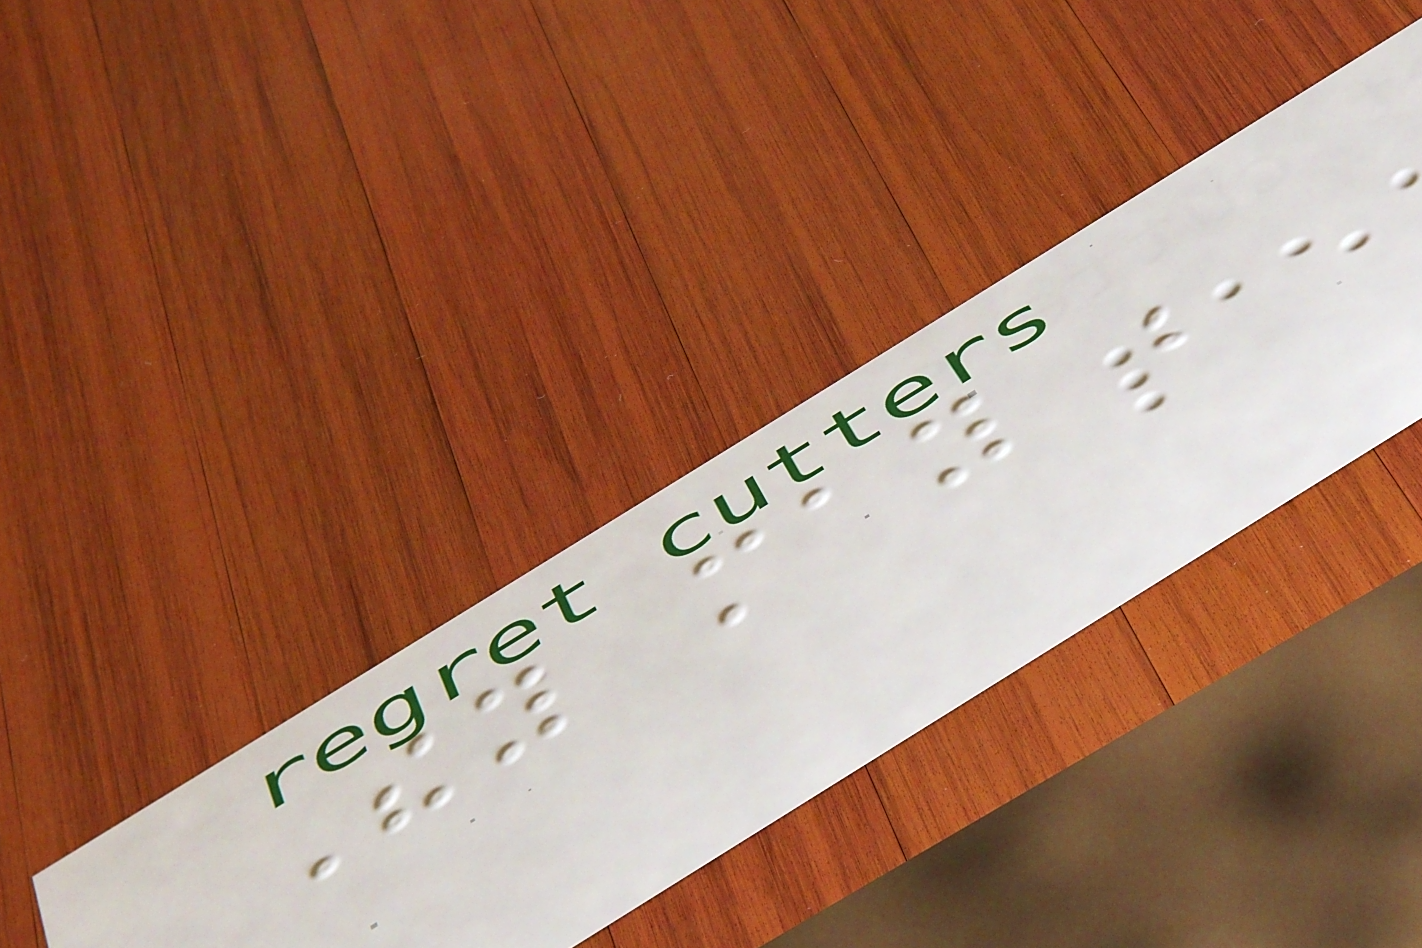They may be
